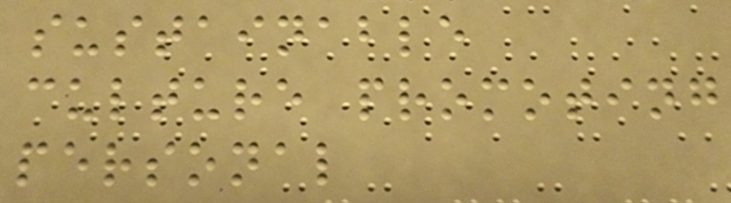sustainable
culture promoting
personal
